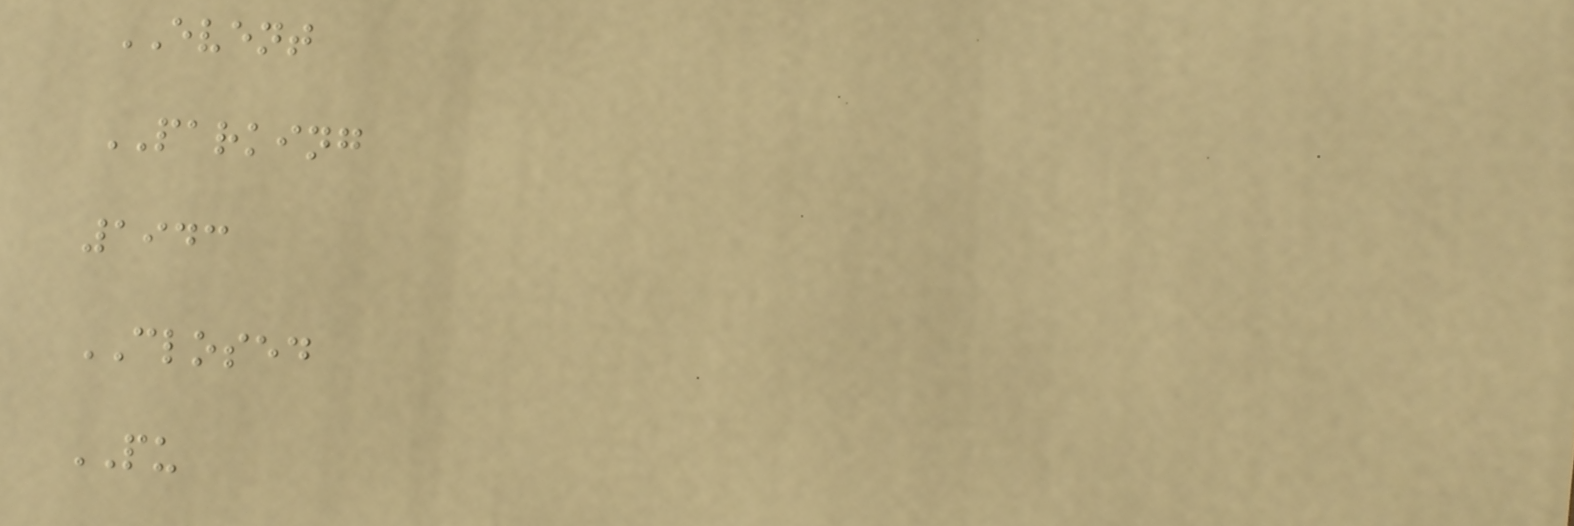EVENT
PARKING
1943
CLOSED
PU
